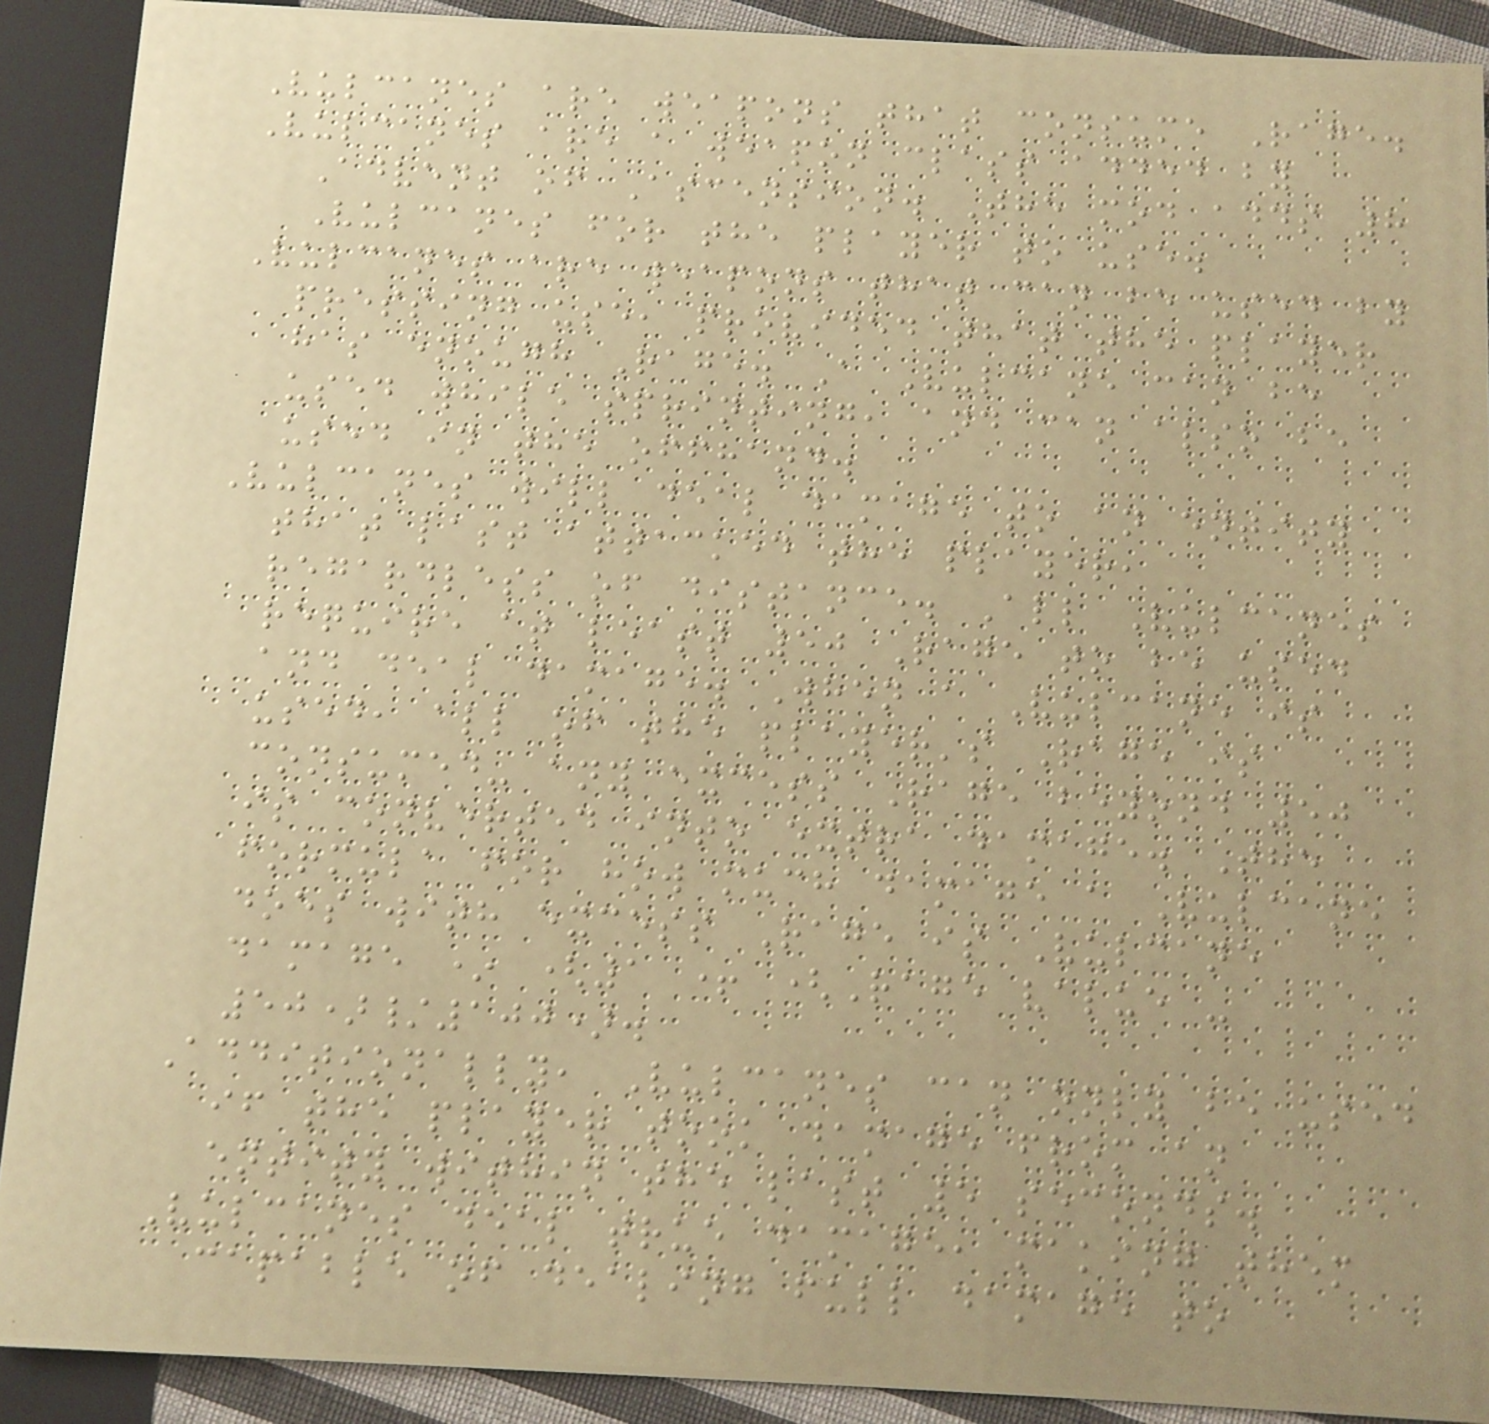Vulcanes are weapons that consume Rage.
Vulcanes are a weapon class added by
Advent of Ascension. The mod adds 8
Vulcanes for the player to use.
Vulcanes are weapons that can be used by
pressing use, provided that the player
has enough Rage. A Vulcane can be
used while sprinting, and can also be
used in the offhand.
Vulcanes will deal damage to an entity
that last attacked the player,
regardless of distance. All Vulcanes
require at least 50 Rage to be used
and deal damage. When a Vulcane is
used, all of the player's Rage is
consumed- any excess Rage beyond 50
is converted into extra damage. The
formula for how much damage a Vulcane
does with excess Rage is Vulcane
damage * (1 + (Rage value -
50)/100).
Additionally, Vulcanes can only be used
if the player took damage from an
entity within the last 5 seconds.
Vulcanes deal true damage, making them
capable of dealing full damage to
